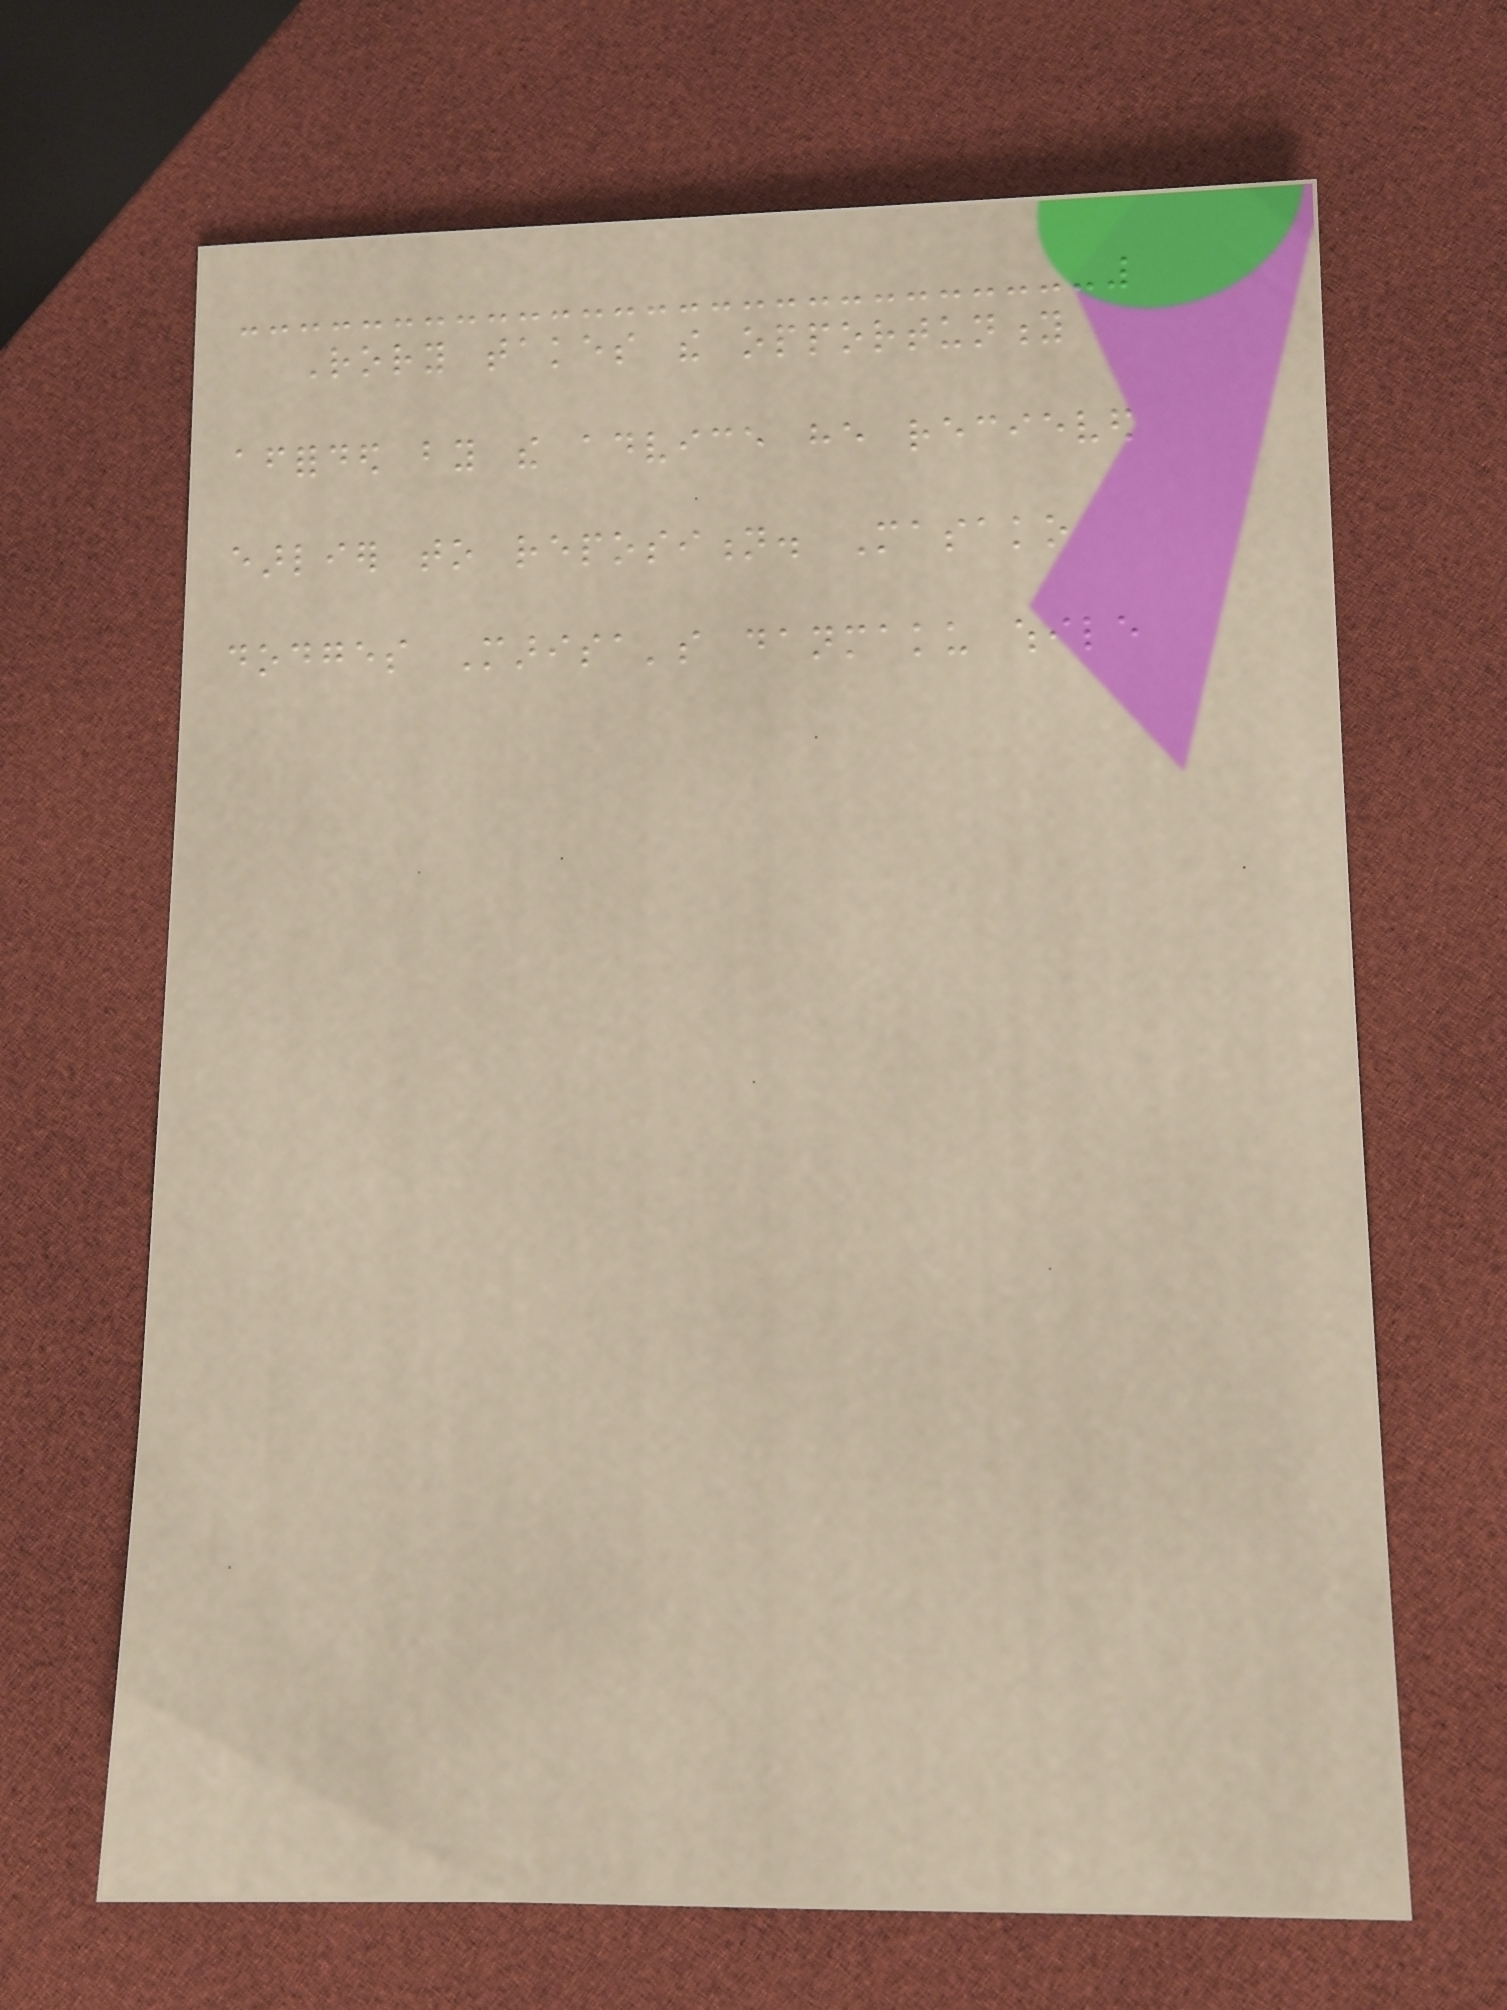Rory takes the opportunity
afforded by the advice he recieved
earlier to reposition. Masako
dodges Marisa's danmaku while
